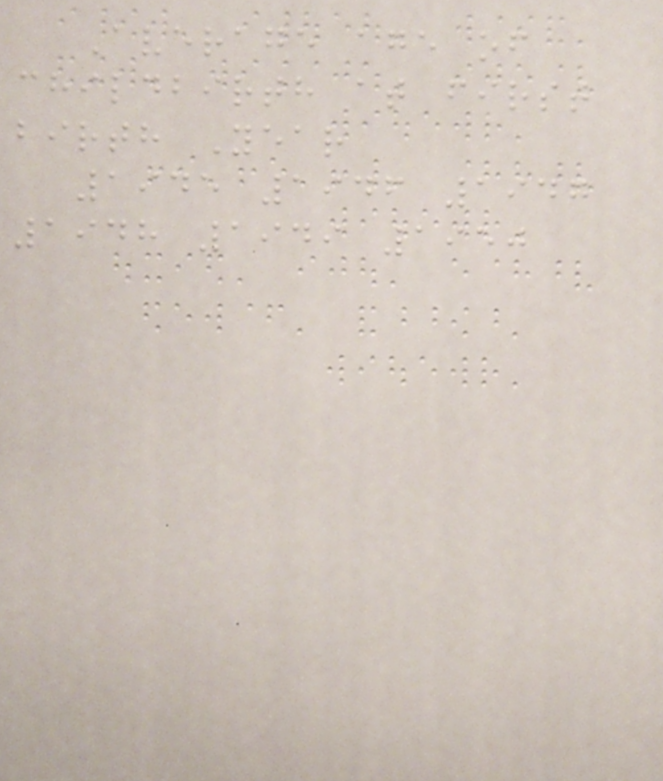Average age of
childbirth at first
birth Year
1945 1946 1947
1948 1949 1950
